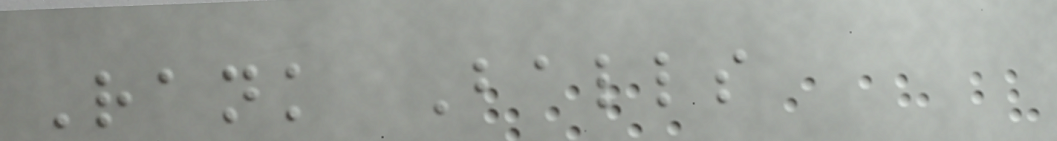Rank Balls
